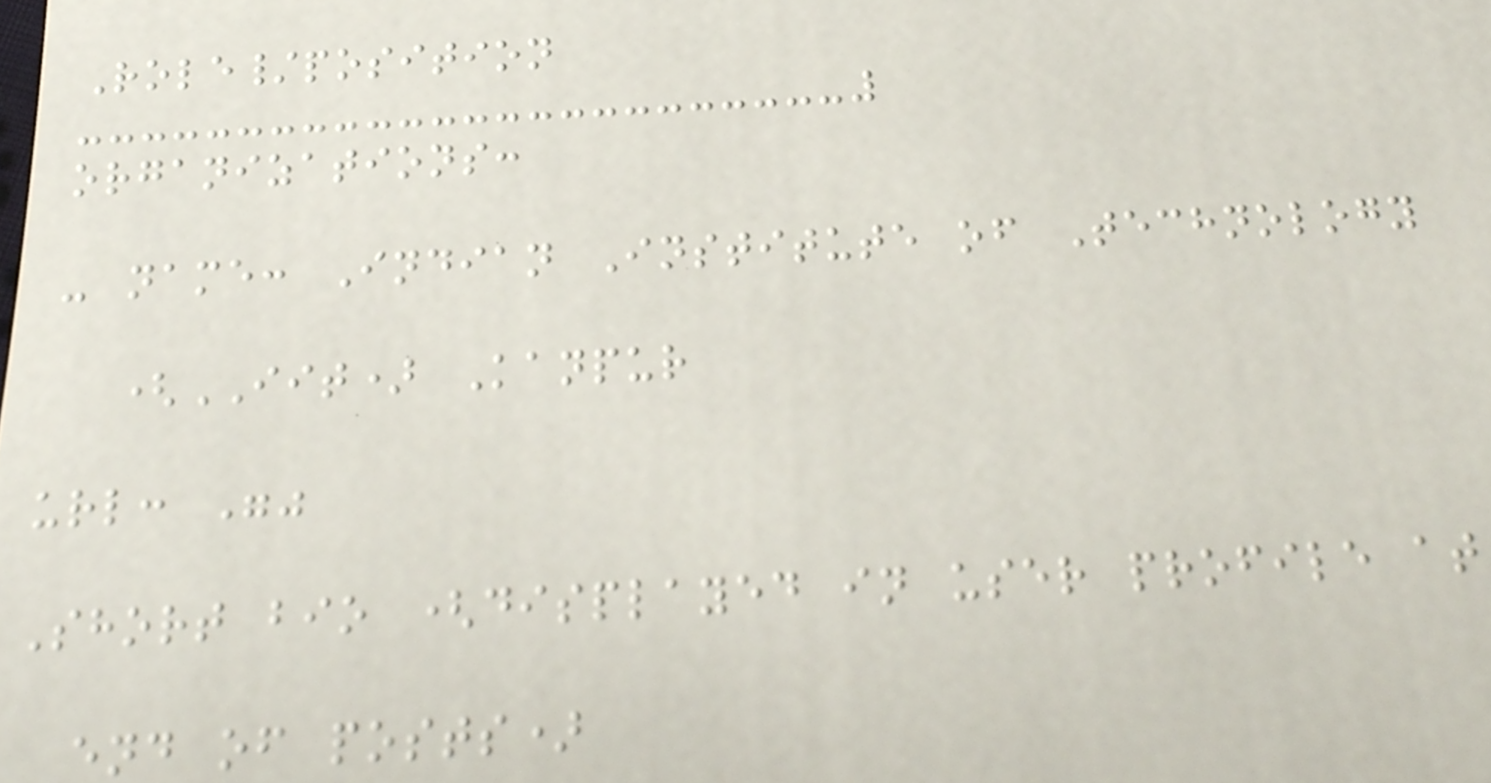Role/position
organizations:
- name: Indian Institute of Technology
(IIT) Kanpur
url: ""
Short bio (displayed in user profile at
end of posts)
